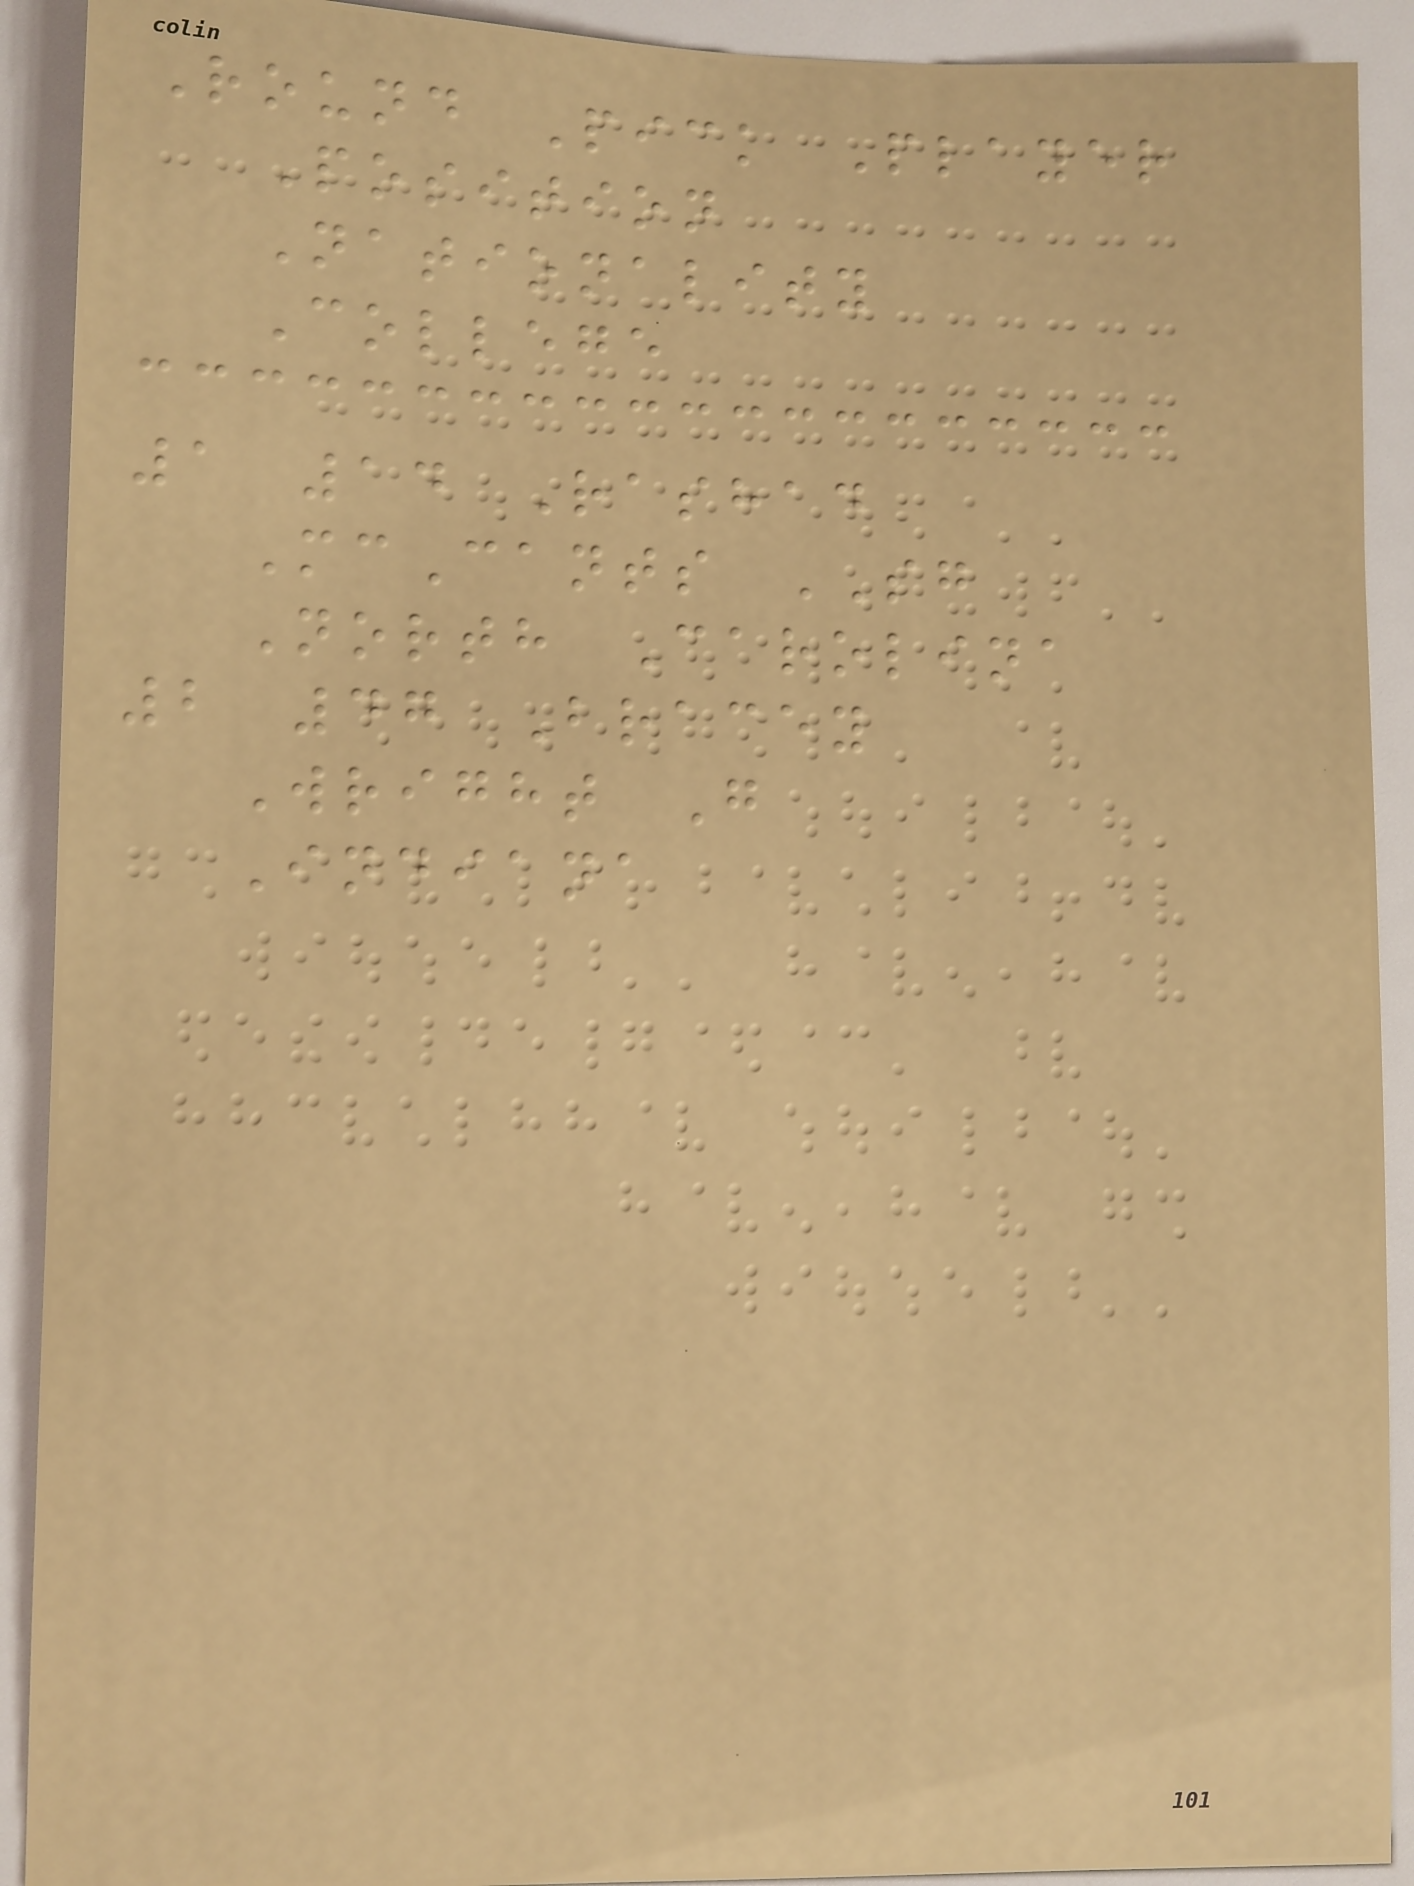Round Pick Player
Position
Nationality
College
1 14 Rashad
McCants SG
North Carolina
2 47 Bracey
Wright G
Indiana
